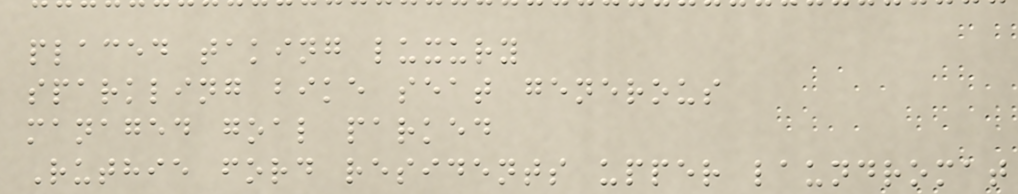placed taking luxury
sparkling bike seat generous
managed goal parked
Ruthie ford residents upper laundromat
